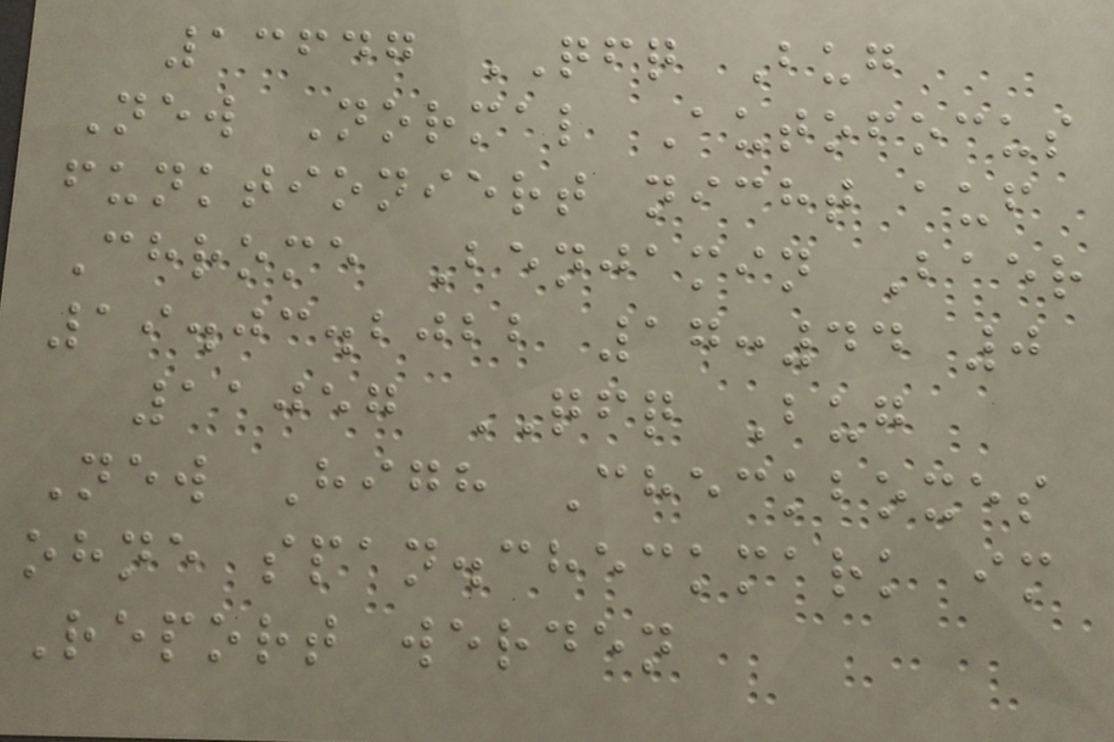13647 QFQ Bug
New Normal Autofocus
funktioniert nicht auf
Chrome Benjamin Baer
19.03.2022 17:44 0
11057 QFQ Bug
New High Checkboxes
ohne span.checkmark im
Report werden
